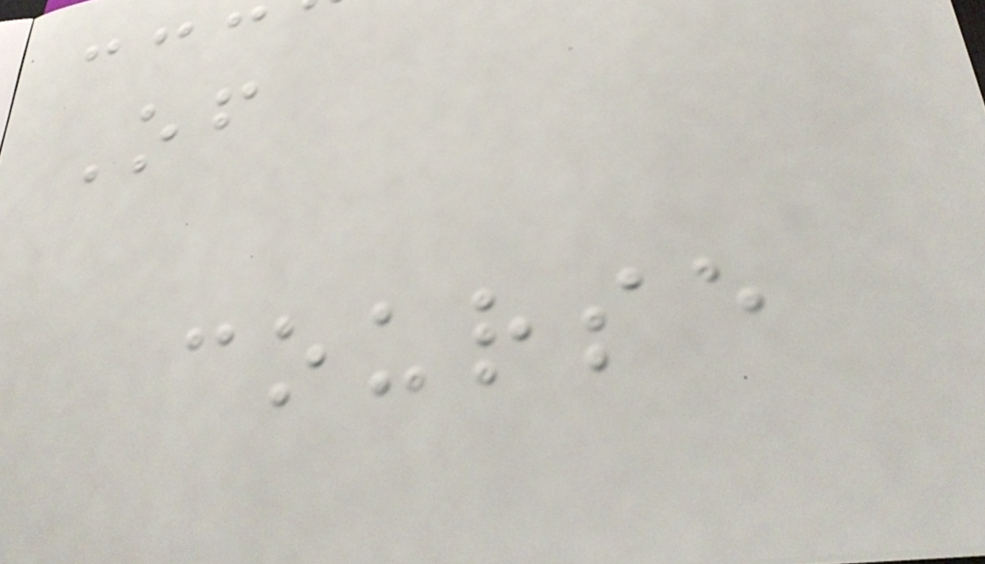Of
course
